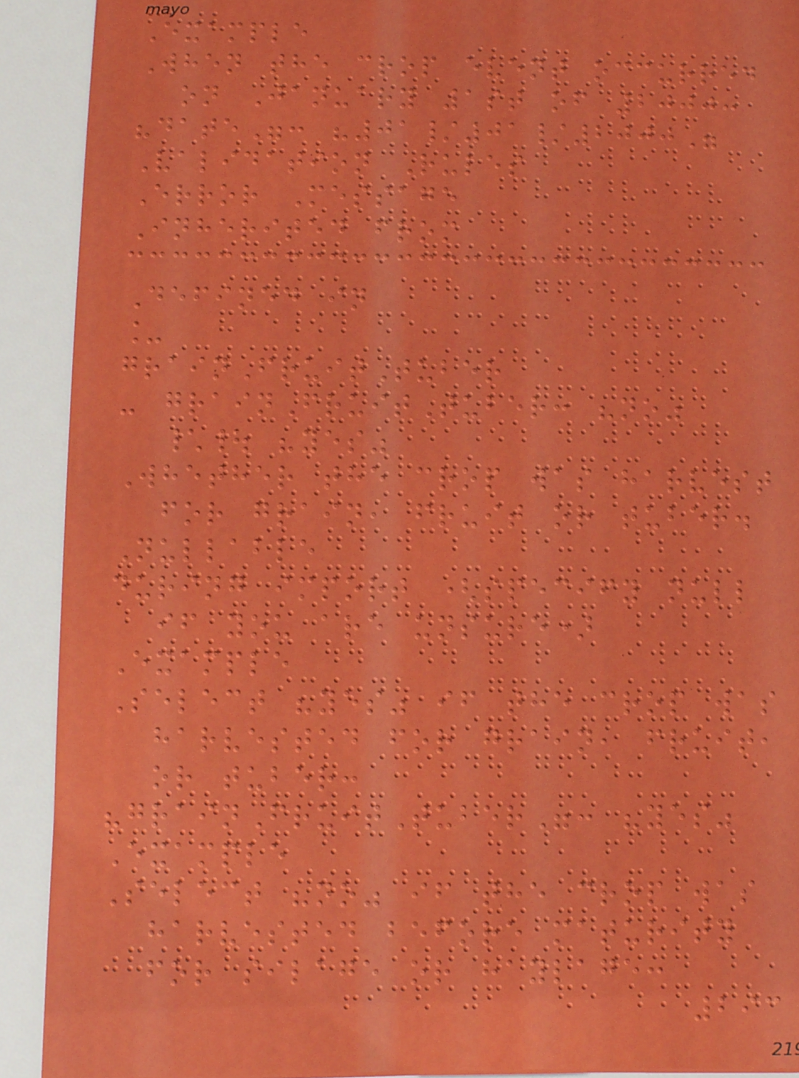Example
When the crop event occurred
on January 1st of 2000:
"date": "01/01/2000"
Validation Rules
Error Message
Inherited from
Defined in
_
grainFruitTuber
- grainFruitTuber: "no"
\| "yes"
Whether the crop was harvest
for grain, fruit or tuber.
Nullable
during import (specify null
if you are unsure)
Example
Select "yes" if the crop was
harvested for grain, fruit,
or tuber:
"grainFruitTuber": "yes"
Example
Select "no" if the crop was
harvested before maturity
for silage or haylage:
293
